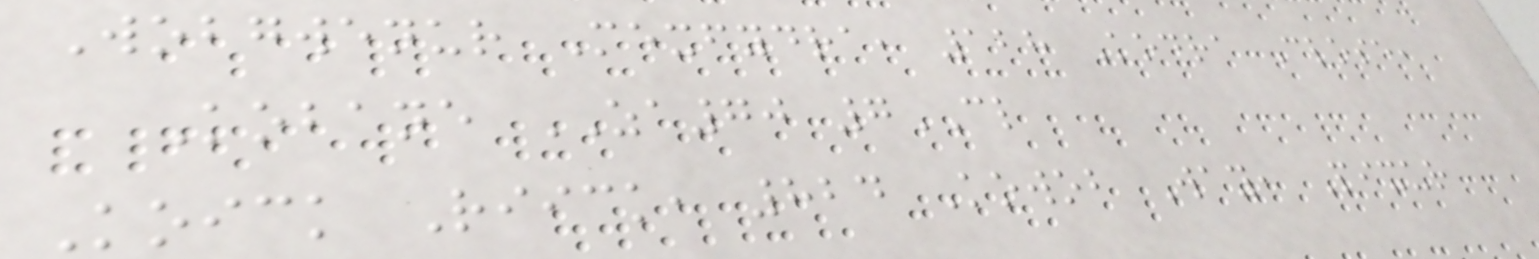Wobgwenur Mexfydra, 128 Kodra Close,
Kobane ZA70 7CL
Koick Riick, 824 Kowob Way, Pixur
